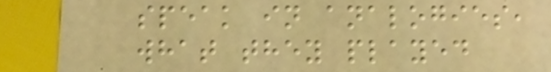speak in analogies,
what they played
